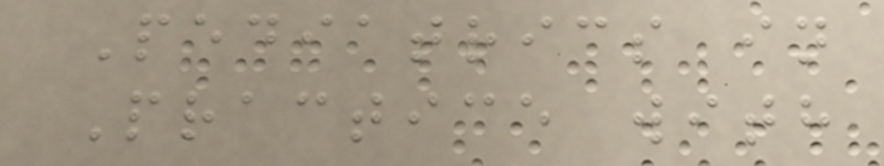Pediatrics in
Practice with
